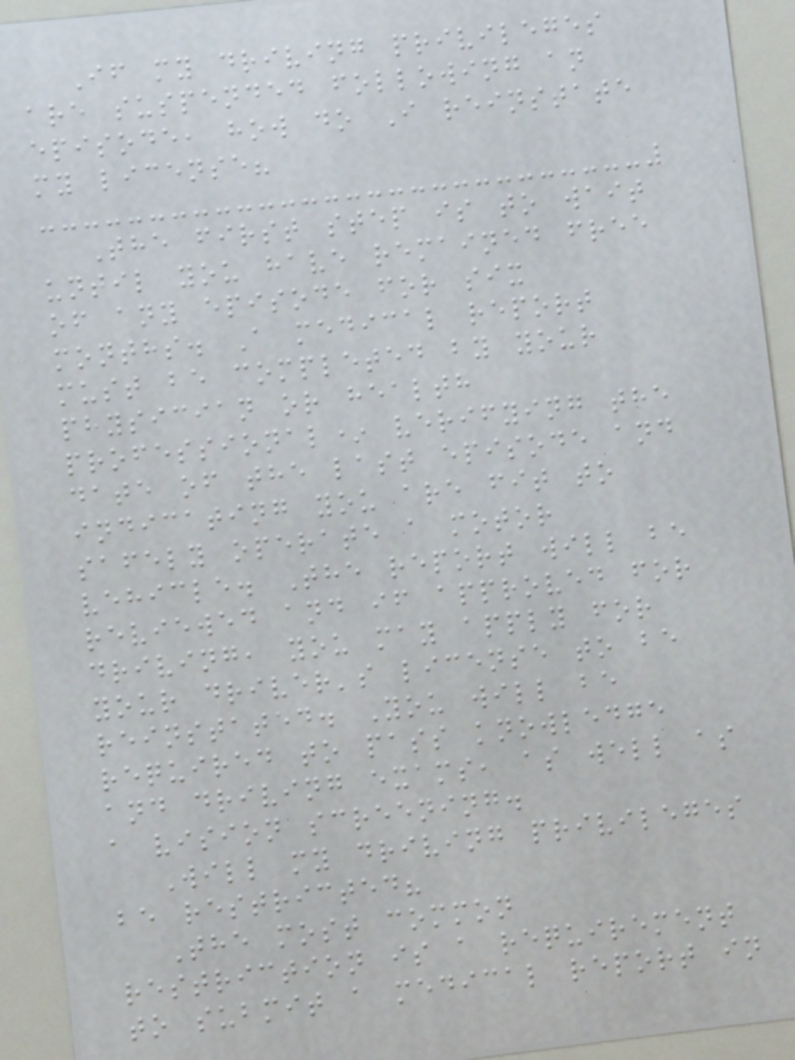If my driving privileges
are suspended following an
episode, how do I reinstate
my license?
The first step is to wait
until you have remained free
of any episode for six
months. A medical report
must be completed by your
physician or health
professional* verifying the
date of the last episode and
indicating you are fit to
safely operate a motor
vehicle. The report will be
reviewed and if approved for
driving, you may apply for
your driver's license to be
reinstated. You will be
required to pass knowledge
and driving exams, as well as
a vision screening.
Will my driving privileges
be restricted?
The most common
restriction is a requirement
to submit a medical report in
